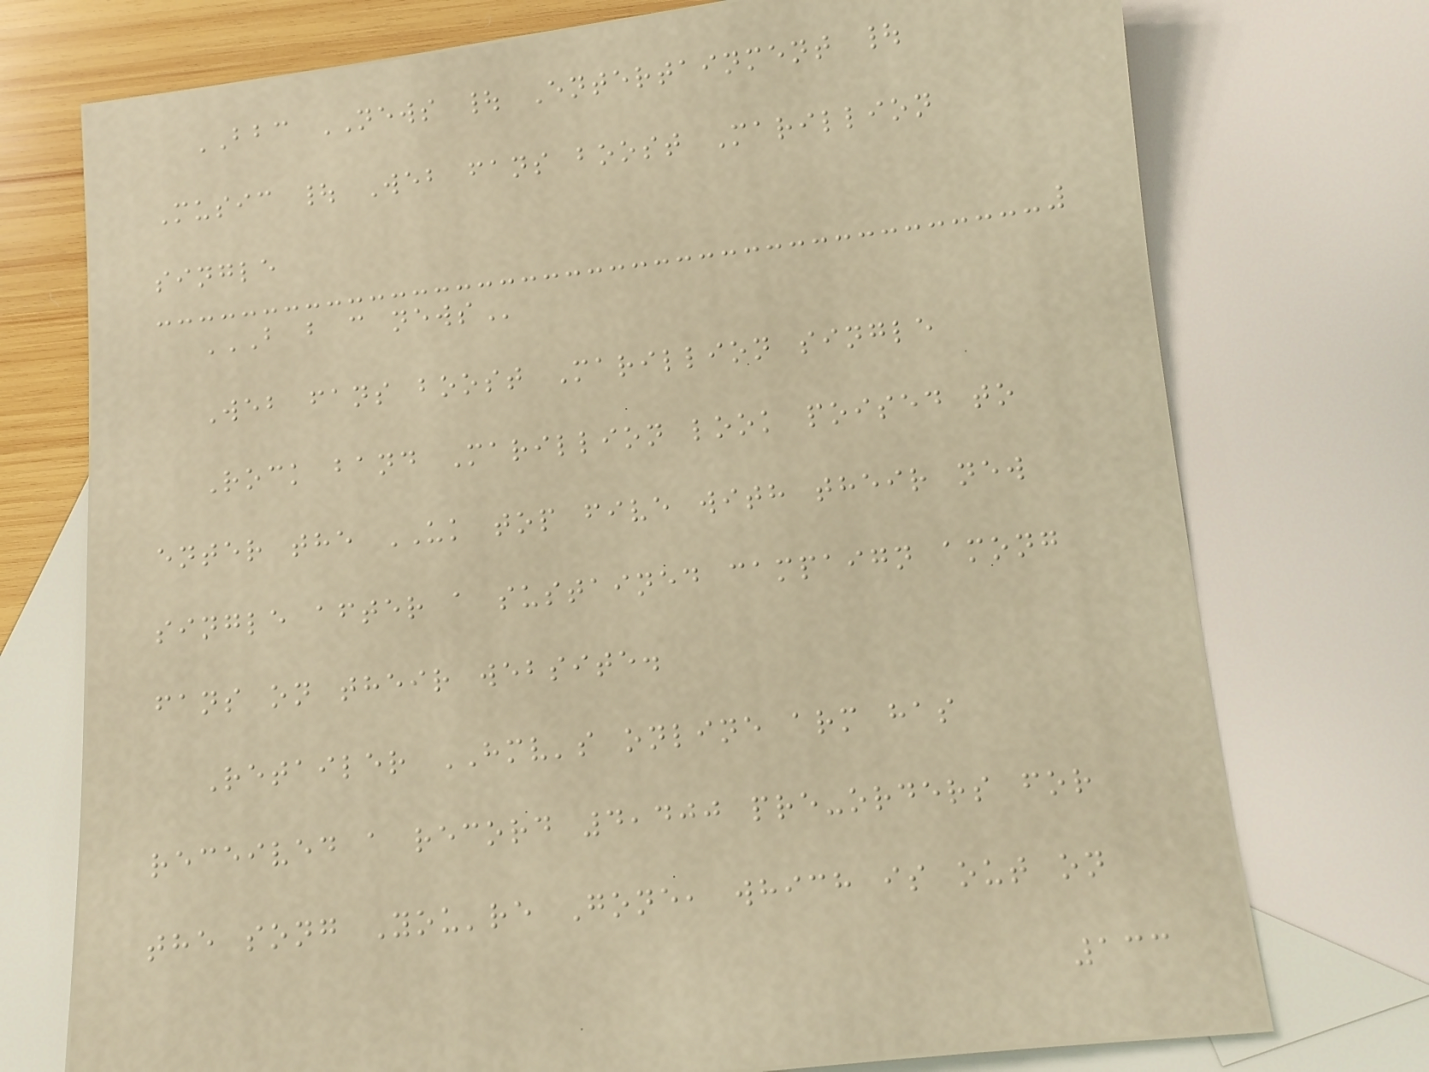BBC NEWS | Entertainment |
Music | Web fans boost Marillion
single
B B C NEWS
Web fans boost Marillion single
Rock band Marillion look poised to
enter the UK top five with their new
single after a sustained campaign among
fans on their website.
Retailer HMV's online arm has
received a record 4,400 pre-orders for
the song You're Gone, which is out on
133
